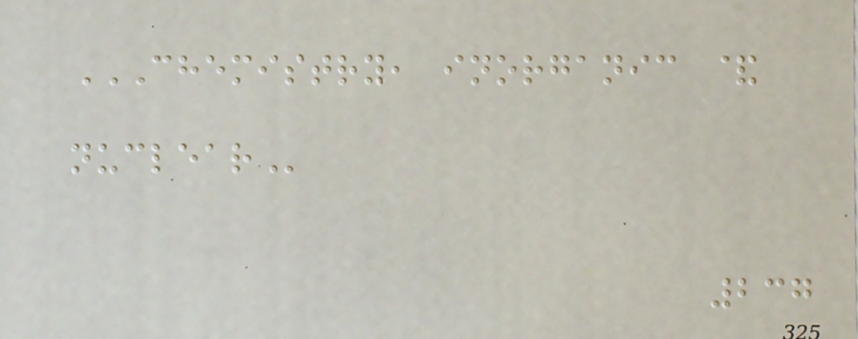CHEMISTRY, INORGANIC &
NUCLEAR
237
